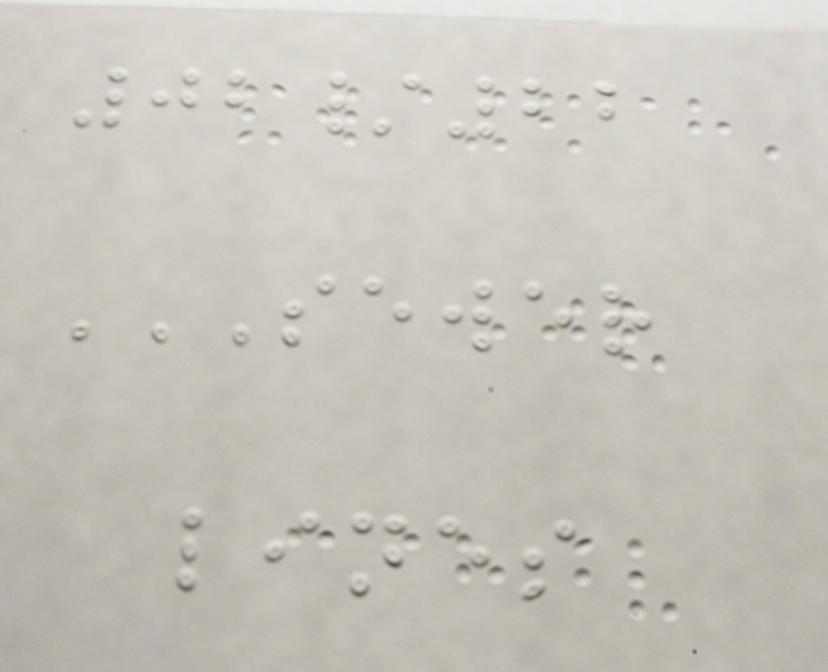02/22
SEWER
LINES
